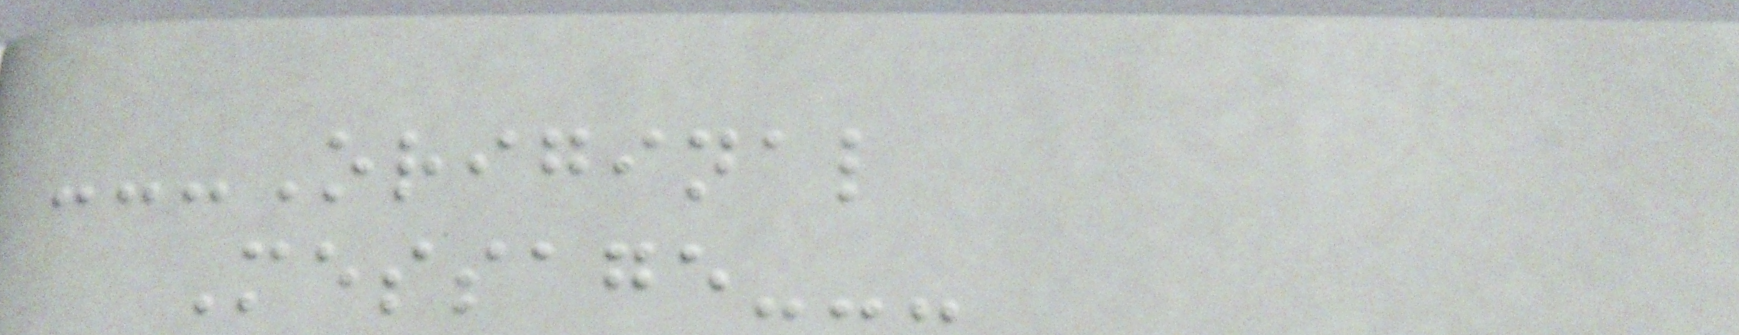---Original
Message---
